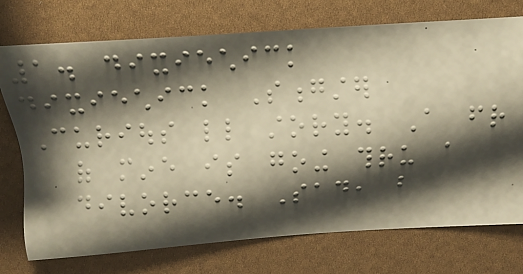1. dixiechick
dixiechick Songster
Curious little story. A friend
of mine is going thru a
divorce. Sad, but
